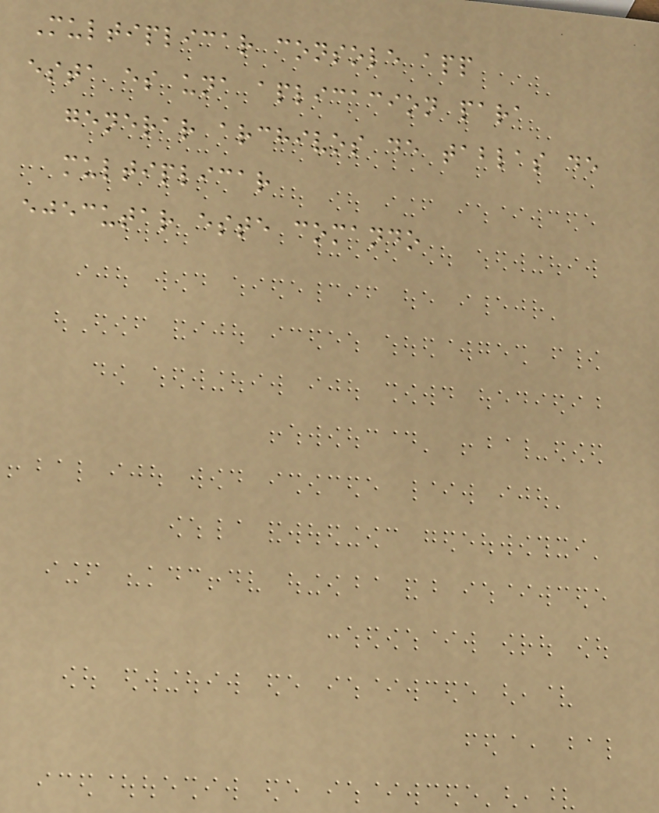Multiplicar console app
esta es una aplicacion para
generar archivos de tablas de
multiplicar
ejecutar este comando
